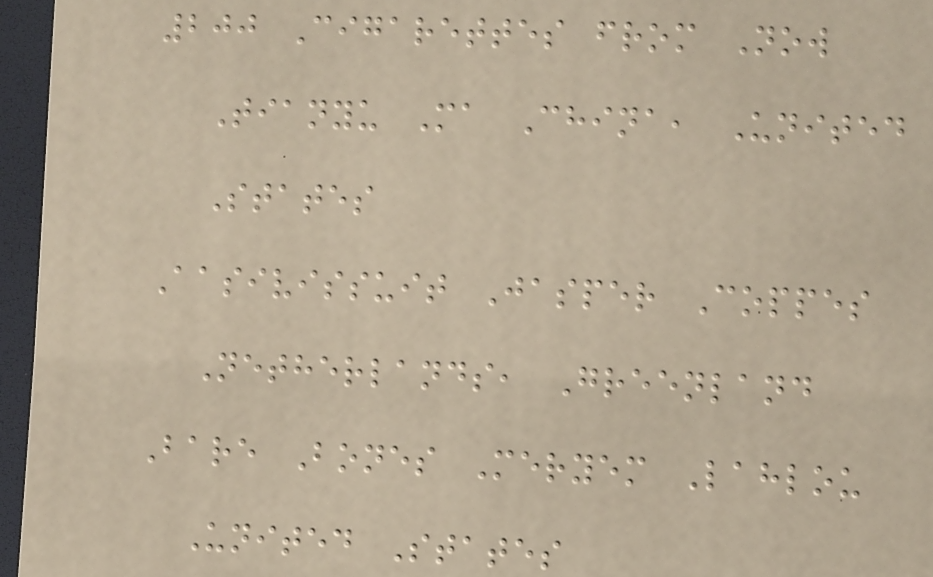200 Cigarettes from Now
Tianyu Ma China, United
States
Aasivissuit Jasper Coppes
Netherlands, Greenland
Bare Bones Meryem Lahlou
United States
